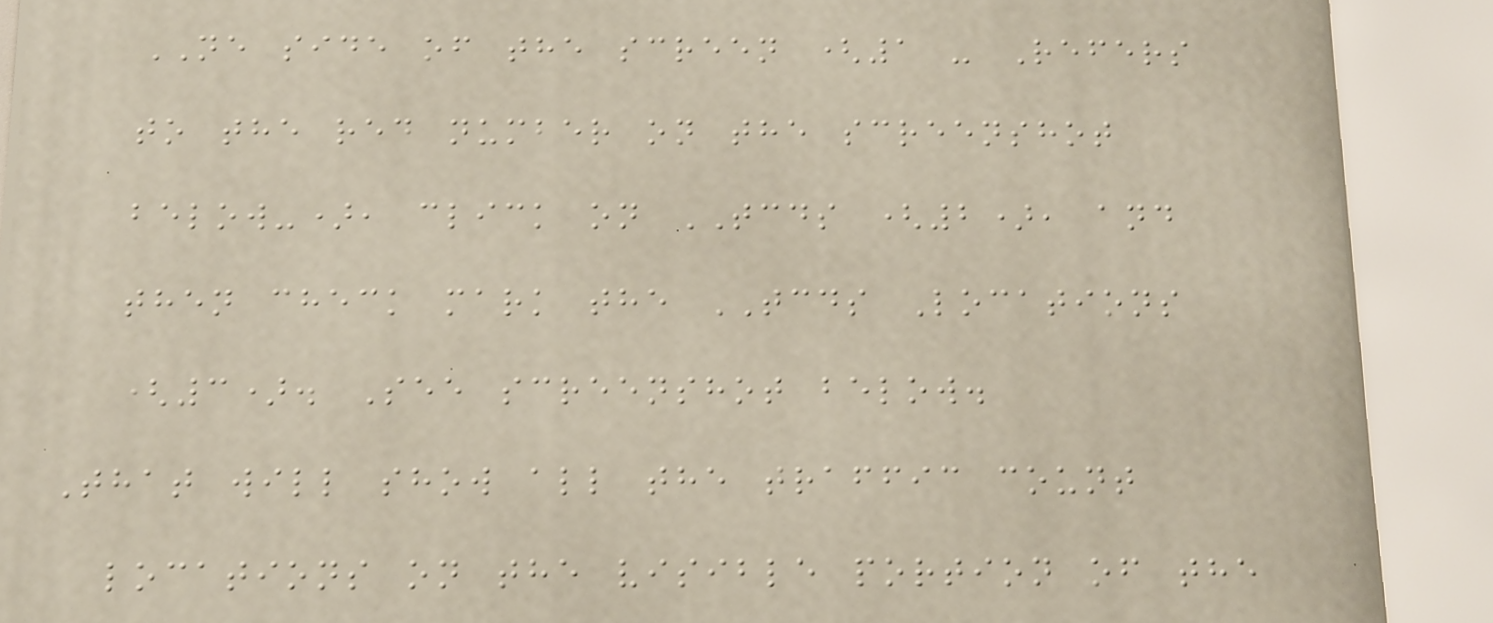NE side of the screen (1 - Refers
to the red number on the screenshot
below-), click on TCDS (2), and
then check mark the TCDS Locations
(3). See screenshot below.
That will show all the traffic count
locations on the visible portion of the
